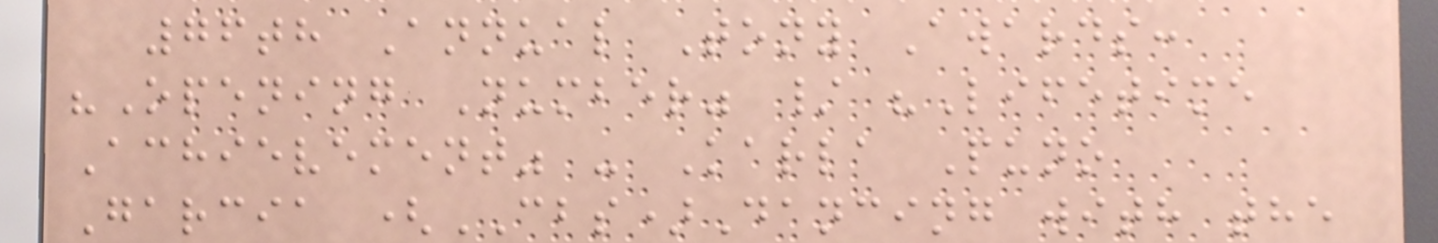76th Annual Tony Awards:
"Opening Number" / "Lifetime
Achievement" - Karla Puno
Garcia (CBS)Dancing with the
